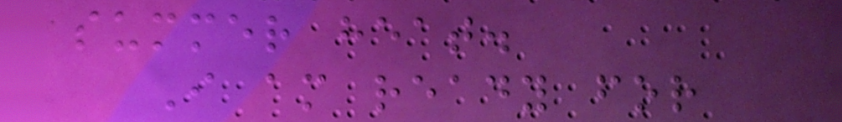summer heat.
I am ready for
